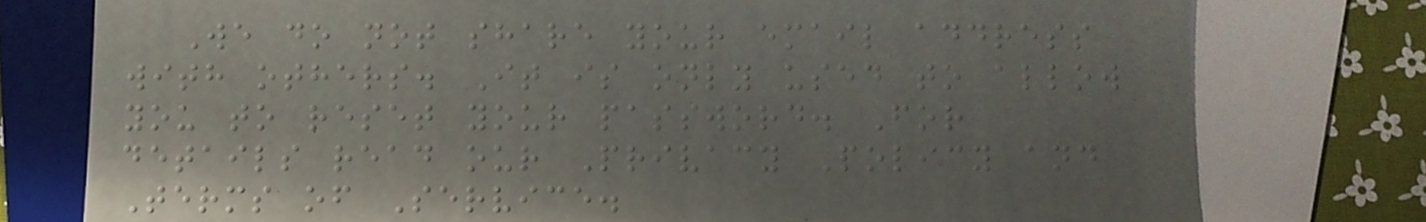We do not share your email address
with others. It is only used to allow
you to reset your password. For
details read our Privacy Policy and
Terms of Service.
